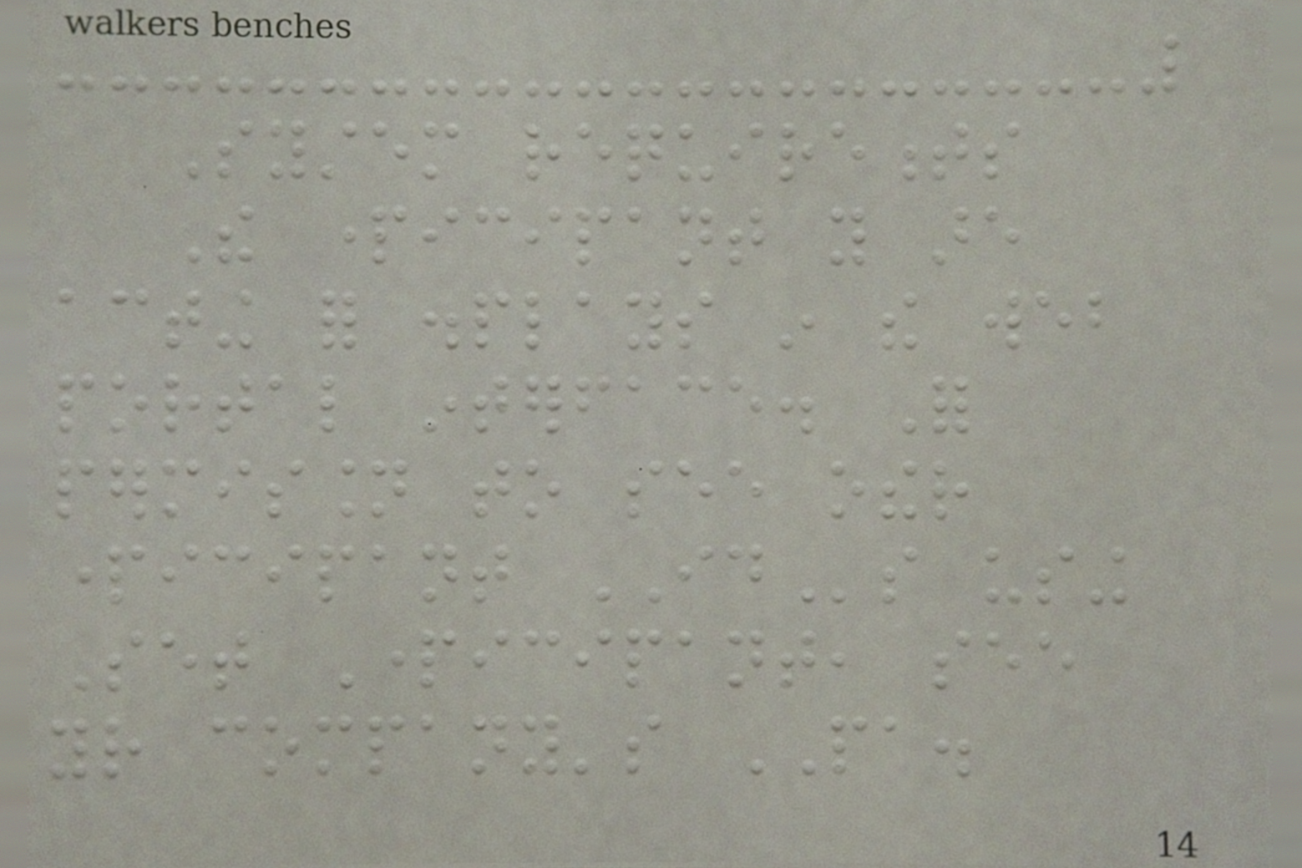System requirements
The participant you are
acting for displays in the web
portal interface. For
permission to see other
participant IDs using
Set Participant, see
your company's PA.
